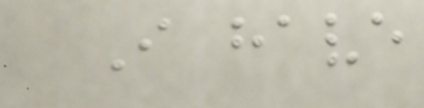I have
